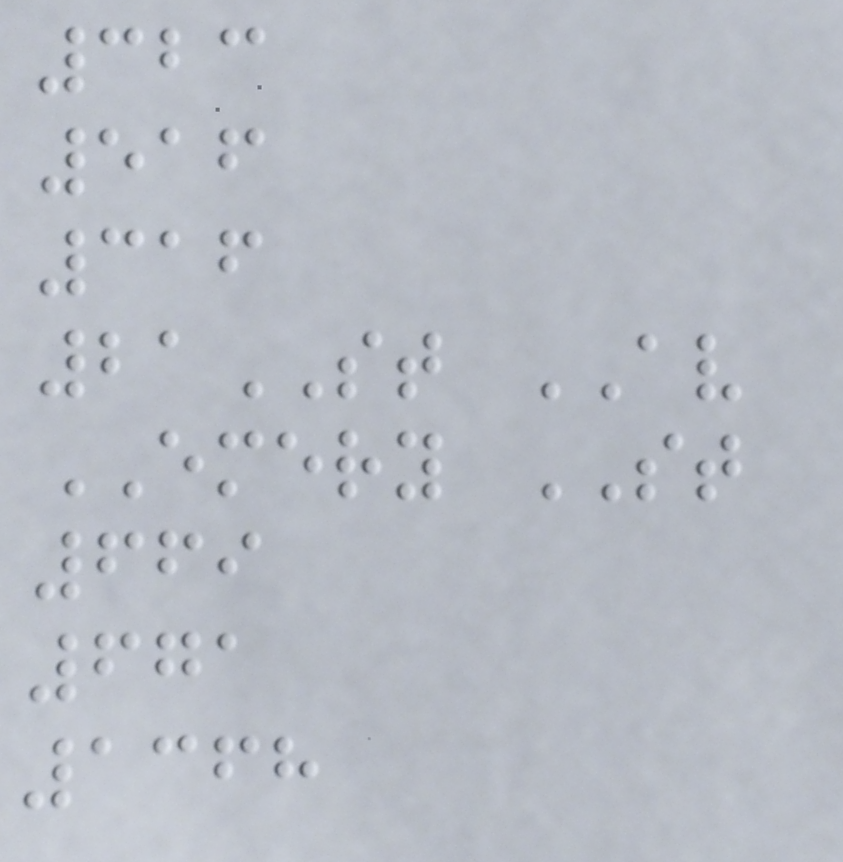323
516
316
21ST AV
EMERY ST
669
671
1368
